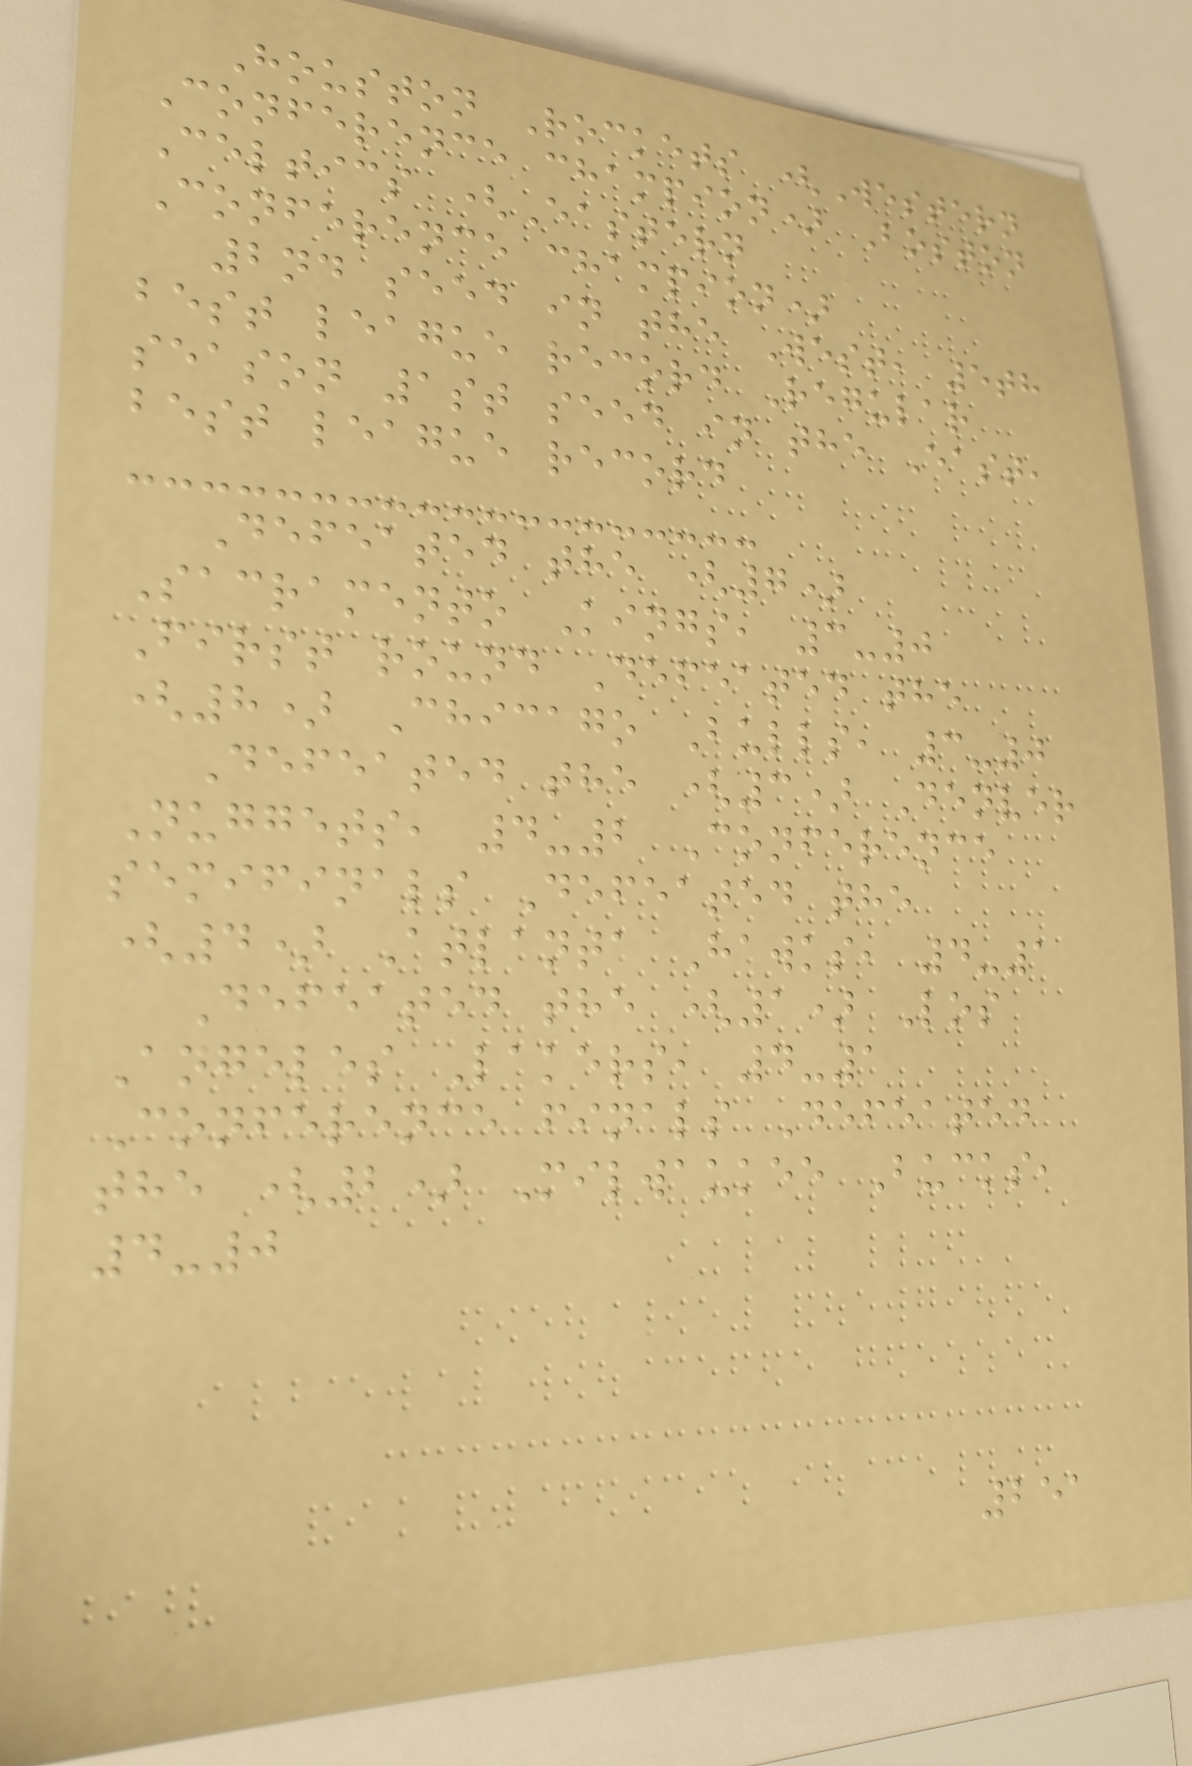Houston Rockets (Western
Conference champion) Boston
Celtics (Eastern
Conference champion)
2nd seed in the West, 5th
best league record Regular
season 1st seed in the East,
best league record
Defeated the (7)
Sacramento Kings, 3-0
First round Defeated the
(8) Chicago Bulls, 3-0
Defeated the (3) Denver
Nuggets, 4-2 Conference
semifinals Defeated the
(4) Atlanta Hawks, 4-1
Defeated the (1) Los
Angeles Lakers, 4-1
Conference finals Defeated
the (2) Milwaukee Bucks,
4-0
251
